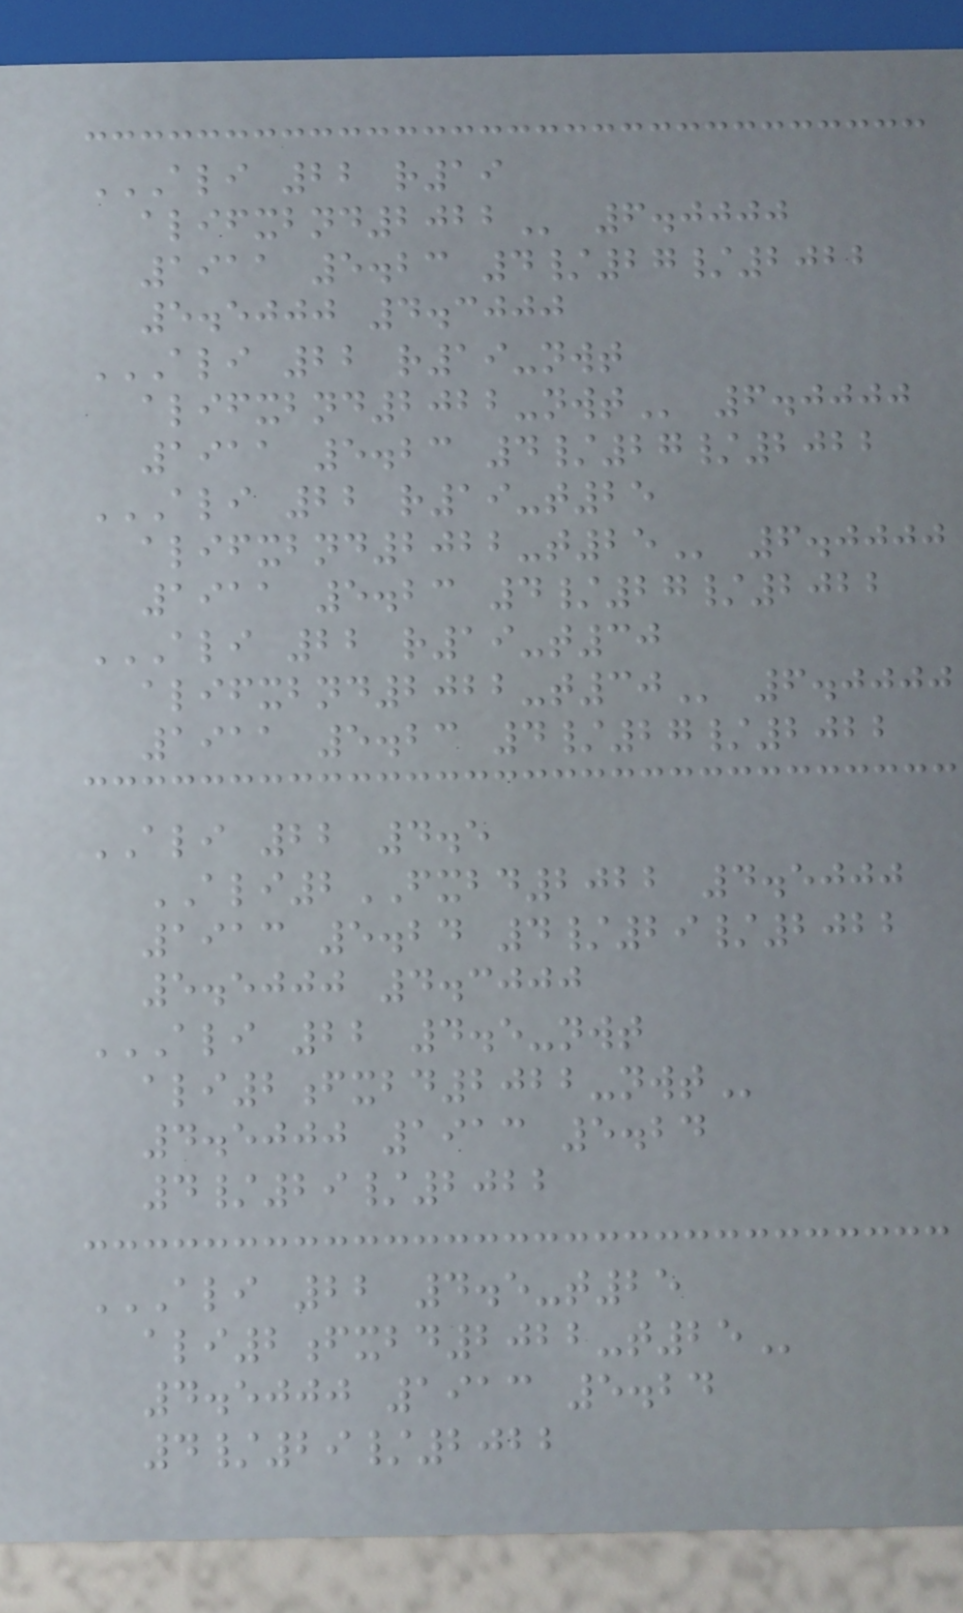ALI 22 R19
ALIFXBND2022 6.0000
1911 5.23 4/27/2022
5.5000 4.3000
ALI 22 R19-NWT
ALIFXBND2022-NWT 6.0000
1911 5.23 4/27/2022
ALI 22 R19-T25
ALIFXBND2022-T25 6.0000
1911 5.23 4/27/2022
ALI 22 R19-T30
ALIFXBND2022-T30 6.0000
1911 5.23 4/27/2022
ALI 22 4.5
ALI2FXBD2022 4.5000
1913 5.24 4/29/2022
5.5000 4.3000
ALI 22 4.5-NWT
ALI2FXBD2022-NWT
4.5000 1913 5.24
4/29/2022
ALI 22 4.5-T25
ALI2FXBD2022-T25
4.5000 1913 5.24
4/29/2022
